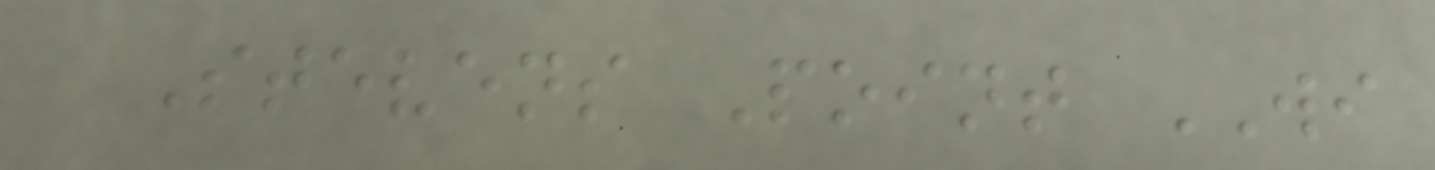Stevens Point WI
